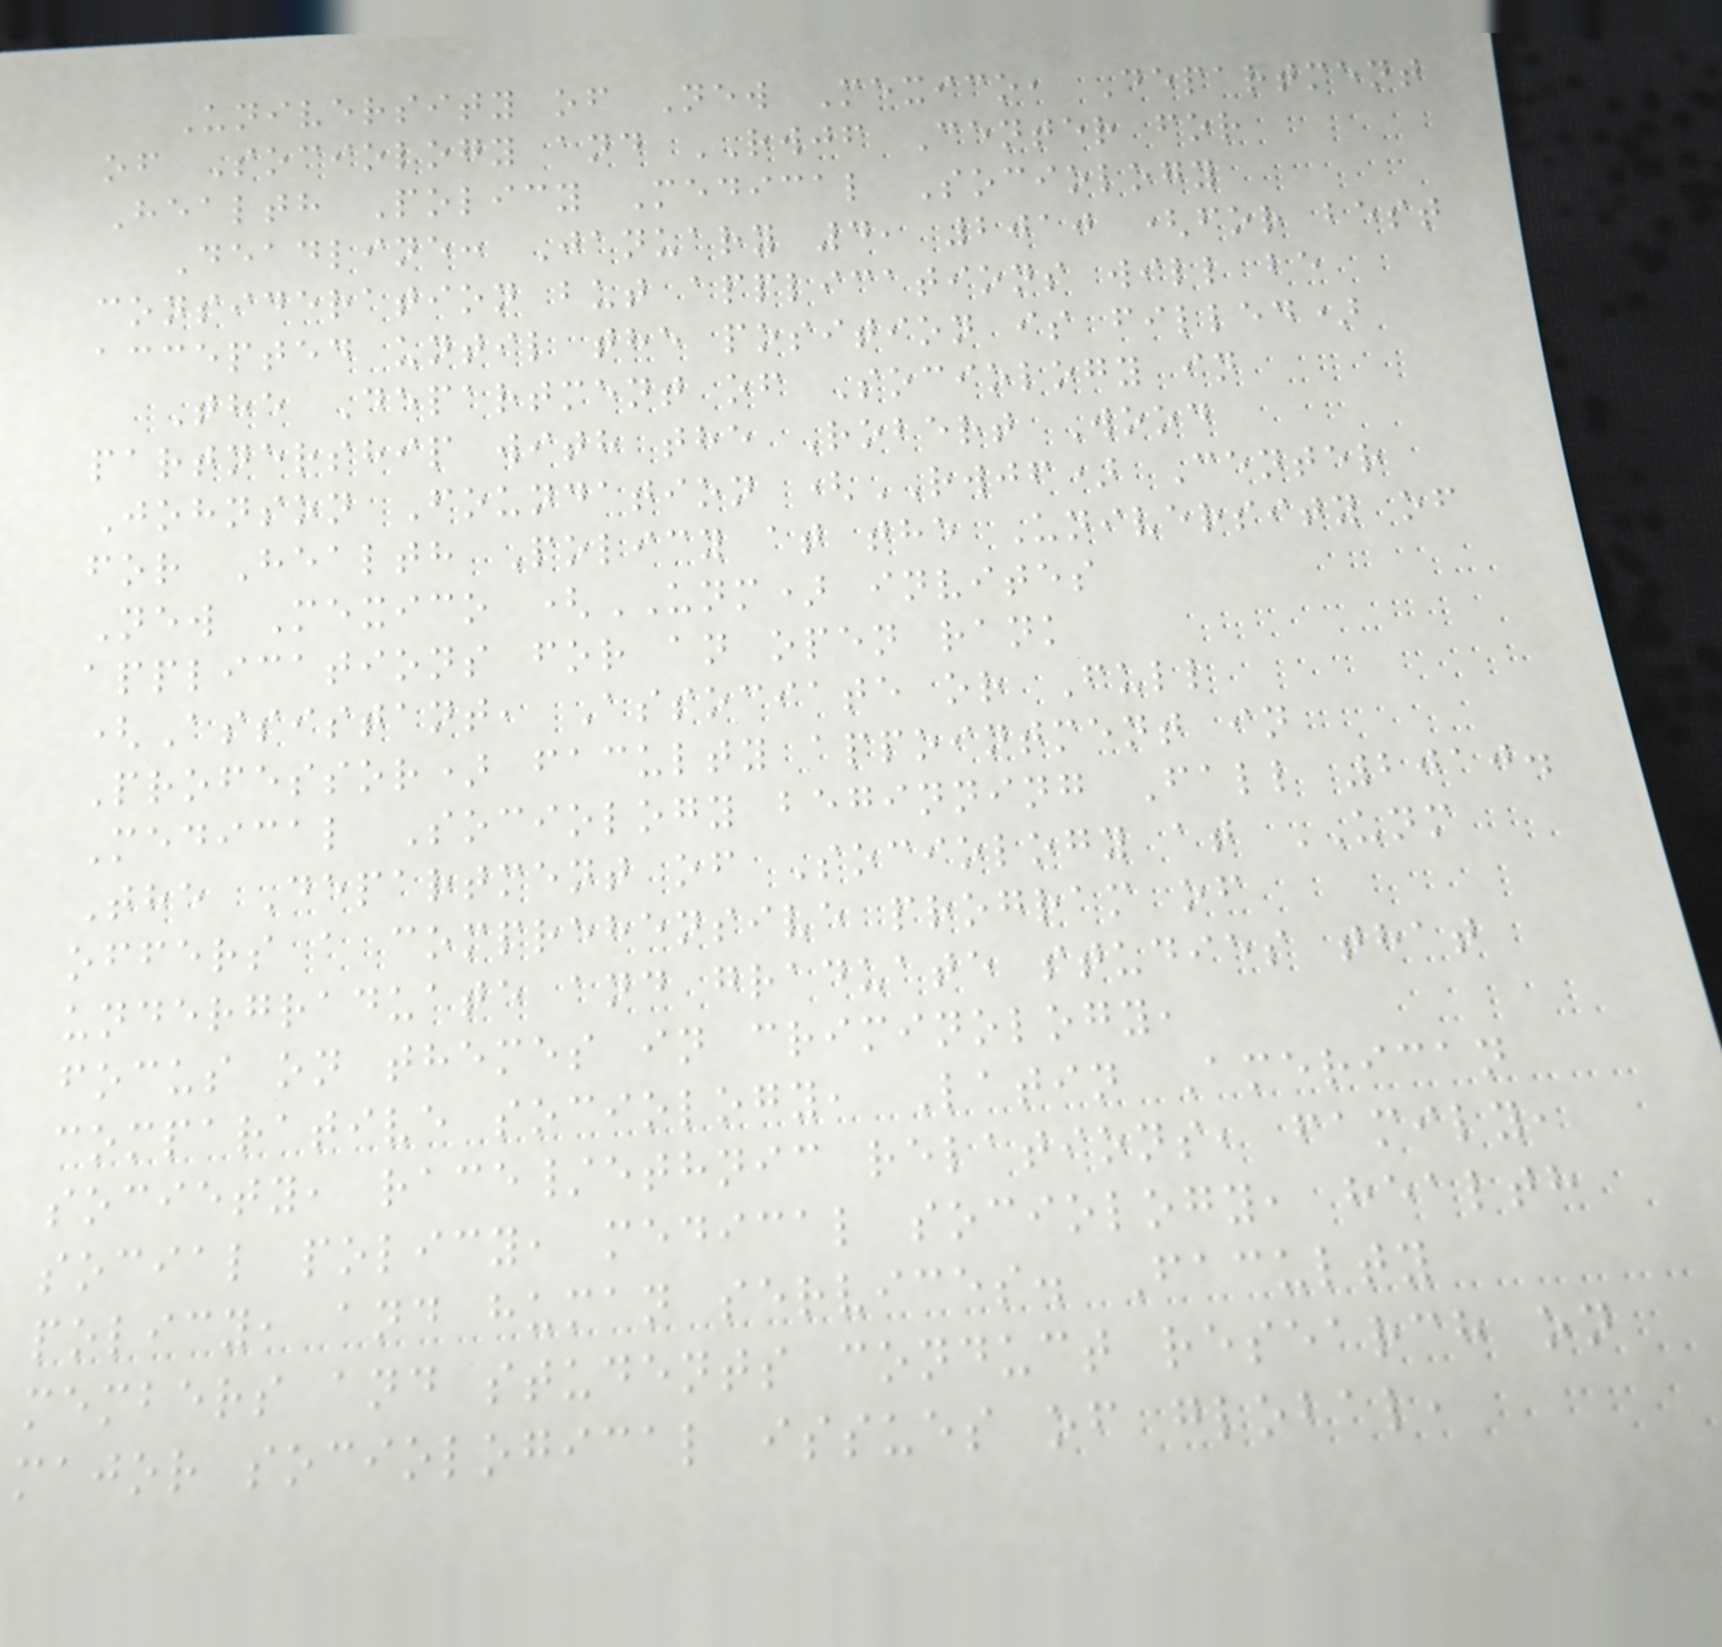University of New Mexico, Department
of Sociology and RWJF Center for
Health Policy Medical Sociology
Deadline: January 4, 2010 (for best
consideration but applications will be
accepted until the position is filled)
The Department of Sociology in
partnership with the Robert Wood
Johnson Foundation (RWJF) Center
for Health Policy at the University of
New Mexico (UNM) invites
applications for an open rank
(Assistant, Associate or Full
Professor) faculty appointment in
Medical Sociology beginning Fall 2010.
The Department of Sociology at UNM
offers a comprehensive program of
undergraduate and graduate studies that
focus on themes in criminology,
comparative sociology, Latin American
society, race/ethnic relations, family,
social policy, medical sociology, health
policy, and human services. Faculty
members and students conduct research on
major sociological issues of global,
